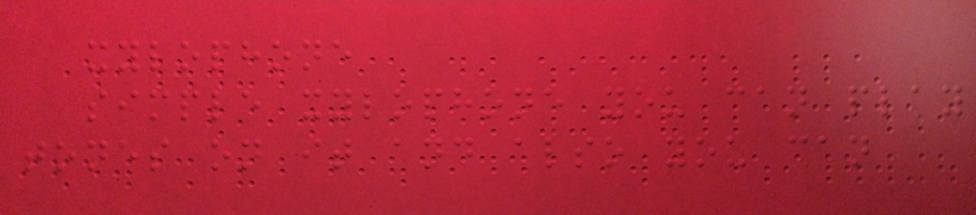xylophone
simple xylophone you can play
tones on it and also you can
